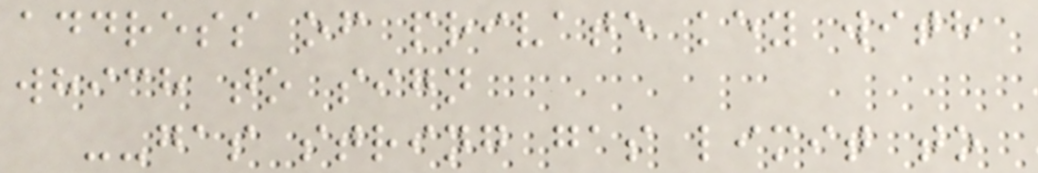address of private key with
which to sign
--gas string gas limit to
